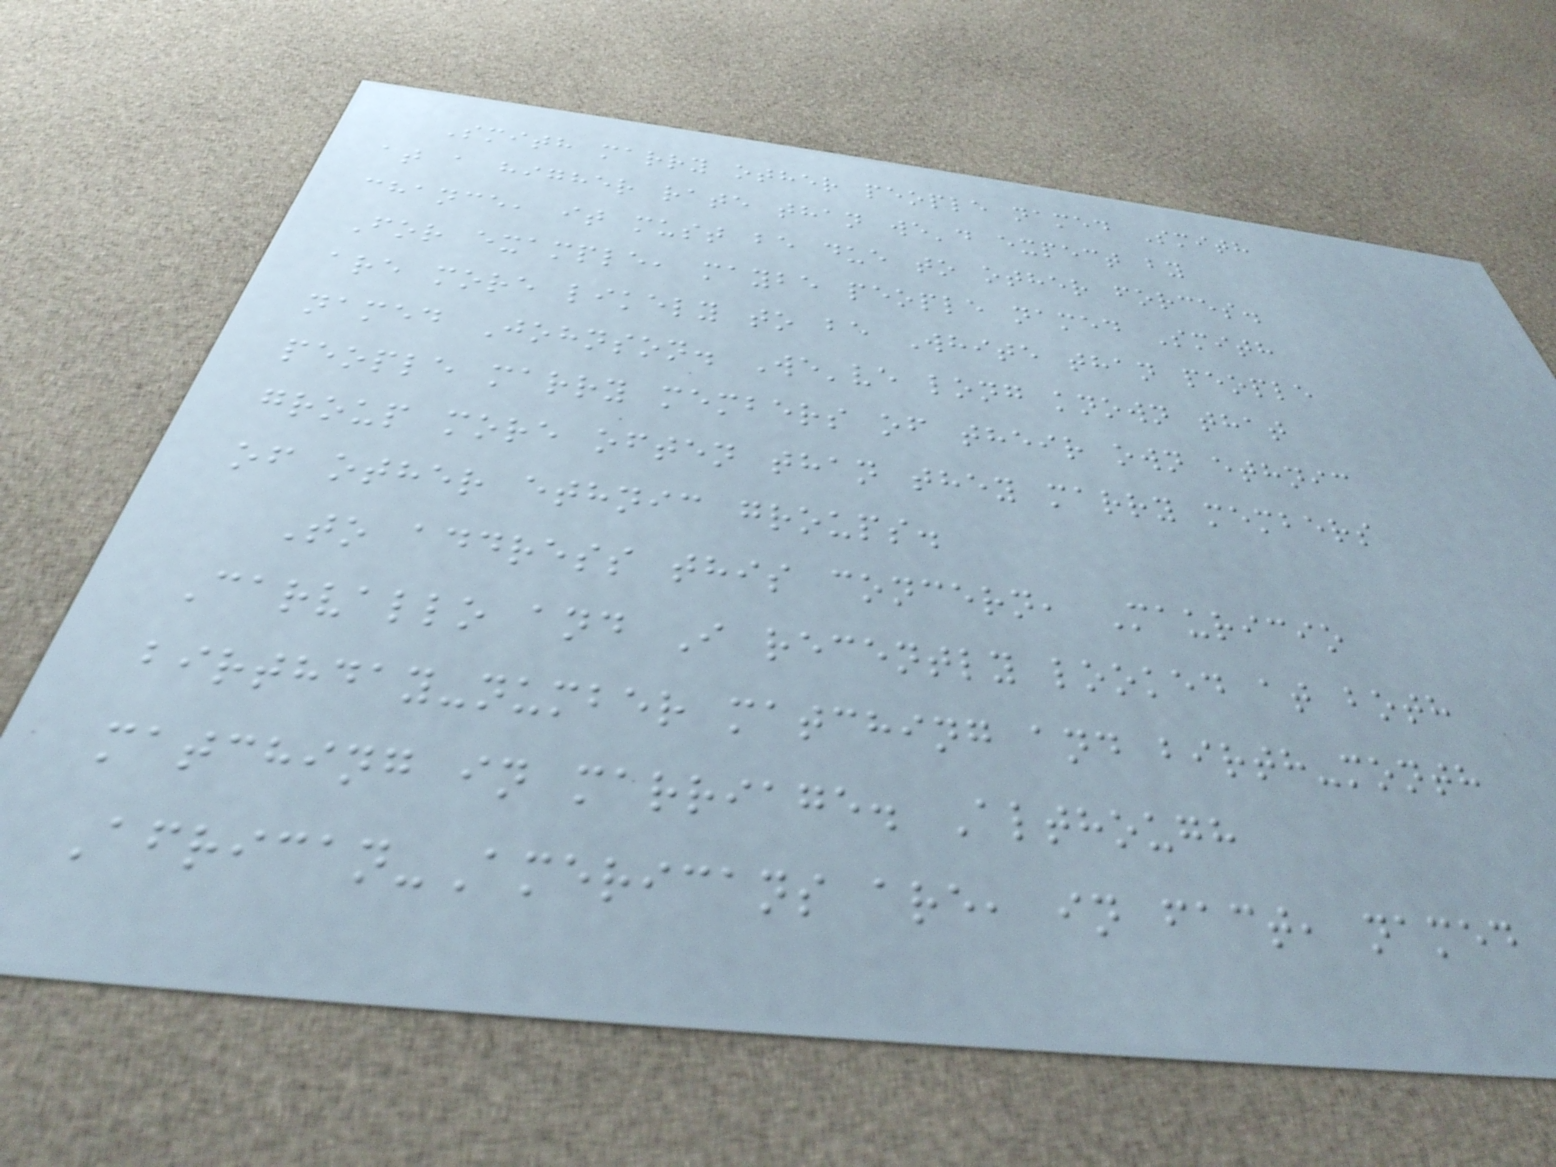Smith marry other people named Smith
at a higher rate than we'd expect by
chance, it must be due to other forces.
For example, maybe people named Smith
are more likely to be White than people
named Johnson. We've long known that
people marry members of their own ethnic
group more often than they marry members
of other ethnic groups.
To address this concern, Mauricio
Carvallo and I recently looked at both
birthday-number matching and birth-month
matching in marriage. Although
African-Americans are, in fact, named
